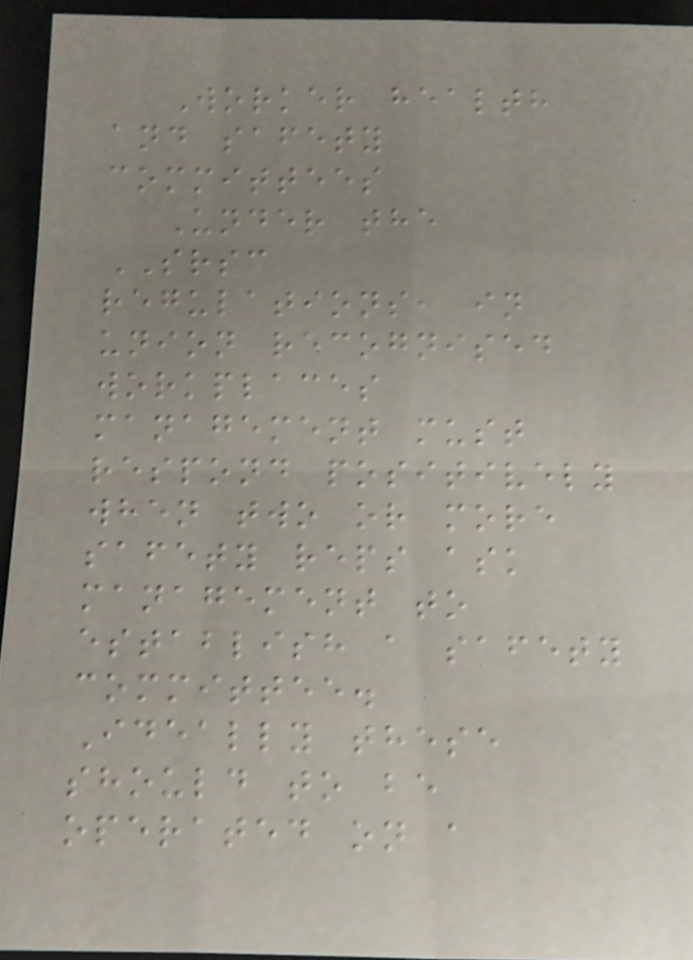Worker health
and safety
committees
Under the
SRSC
regulations, in
union recognised
workplaces
management must
respond positively
when two or more
safety reps ask
management to
establish a safety
committee.
Ideally these
should to be
operated on a
